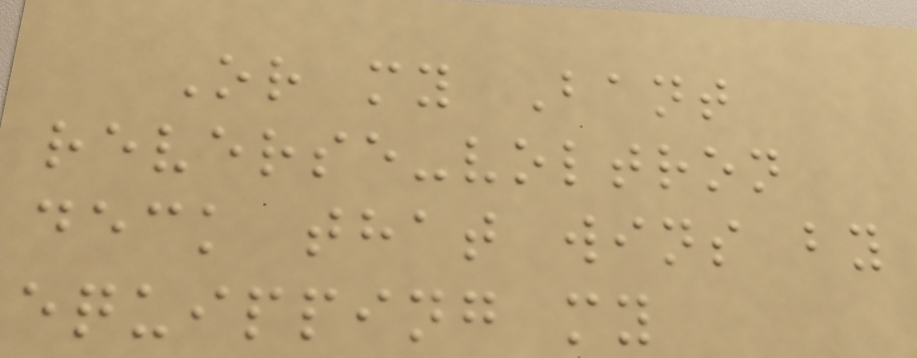Or my Bant
reverse-voltron
deck that wins by
equipping my
